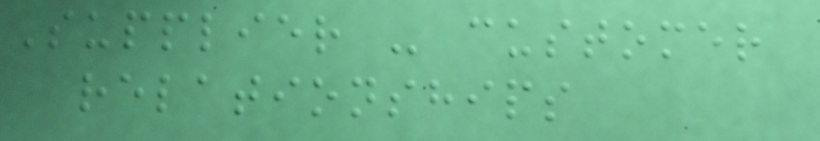Supplier - customer
relationships
